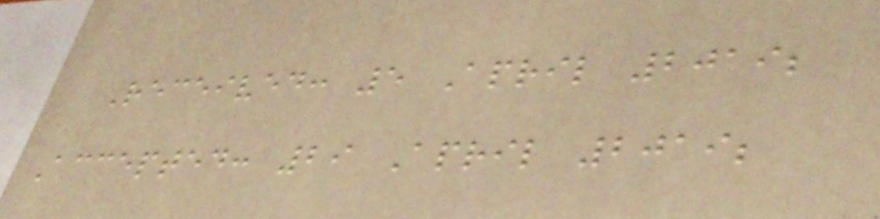Received: 5 April 2019;
Accepted: 29 April 2019;
